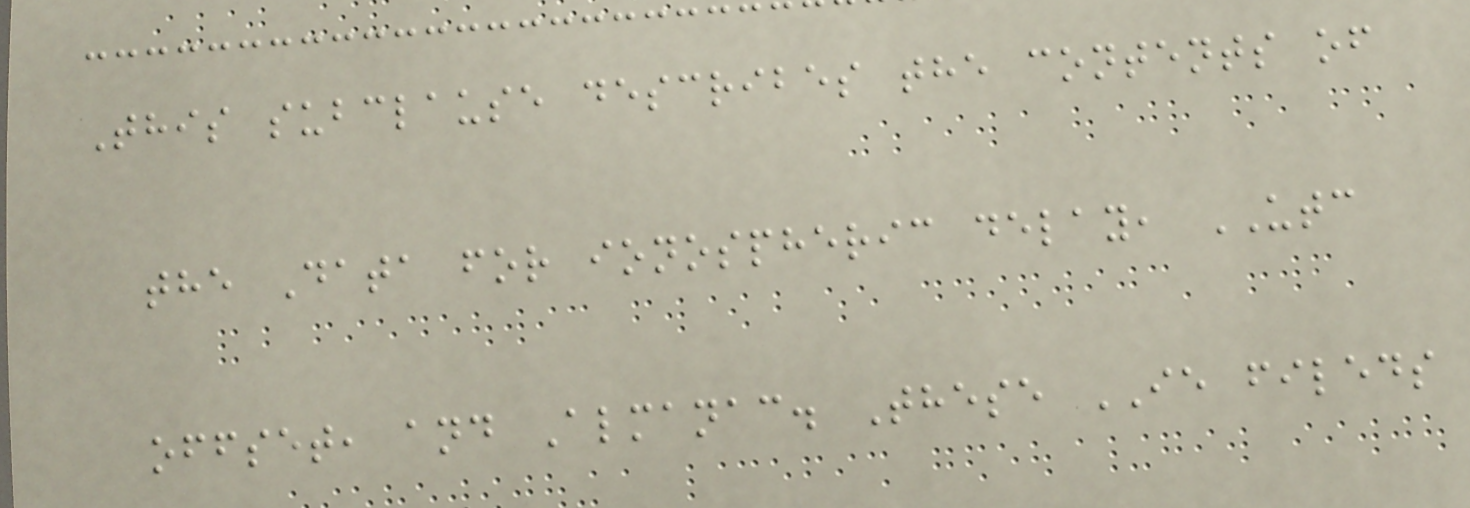This subclause describes the contents of
the Data for ionospheric delay, UTC
offset, and Almanac. These IE fileds
